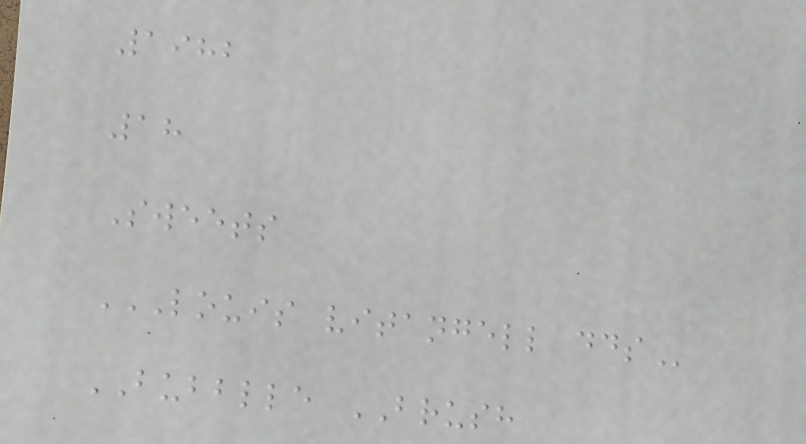1982
18
Sweets
LOUIS VITANGELL DDS
BUBBLLE BRUSH
